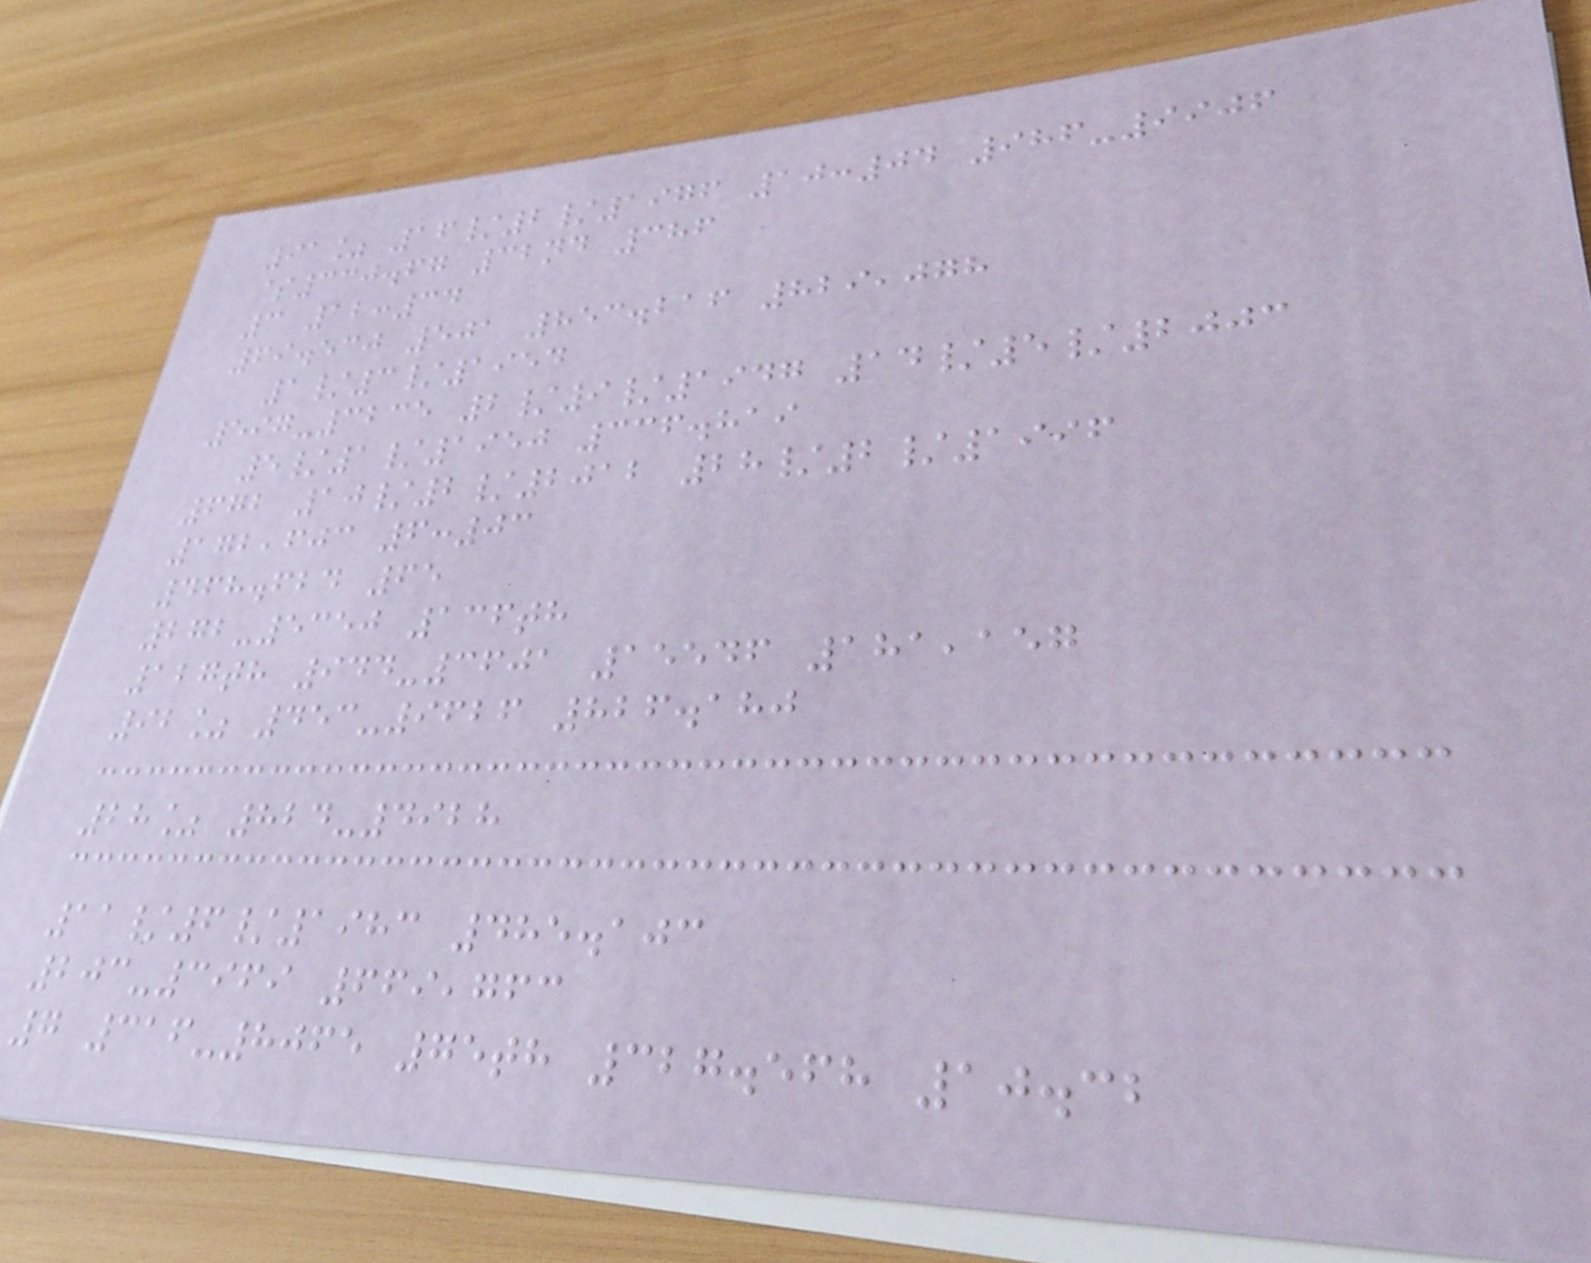91% 16/2/1976 10:04 986-9906
$330.67 32nd 386
3 12:34
69.530 501 853.216 829,078
1/3/1954
597-3235 2/9/1947 14/5/2003
5/1/1950 336.819
672 10/2/2012 28/2/1996
172,603 6:03
468.624 65
272-5350 136th
127th 944-3601 15546 181,157
92% 453-9626 826.180
28% 824-4928
11/6/1983 485.103
203-3969 669,763
7 316-8065 75th 327.568 10.32
